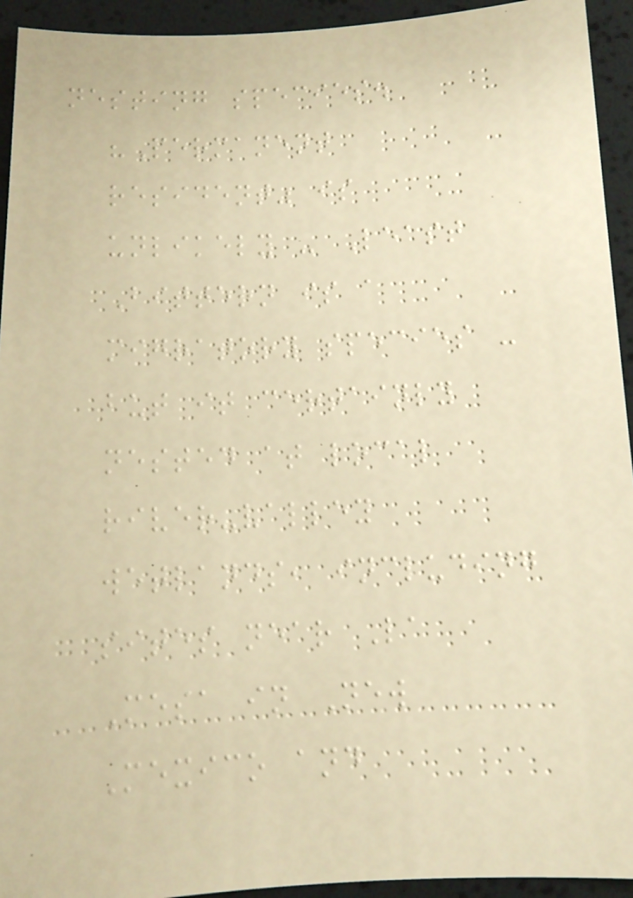nesting species.
"Permanent
resident" is
unlikely - Least
Bittern is a
migratory species -
but it certainly
nested at local
river-valley
wetlands, including
sites near La
Mesa in New
Mexico and
